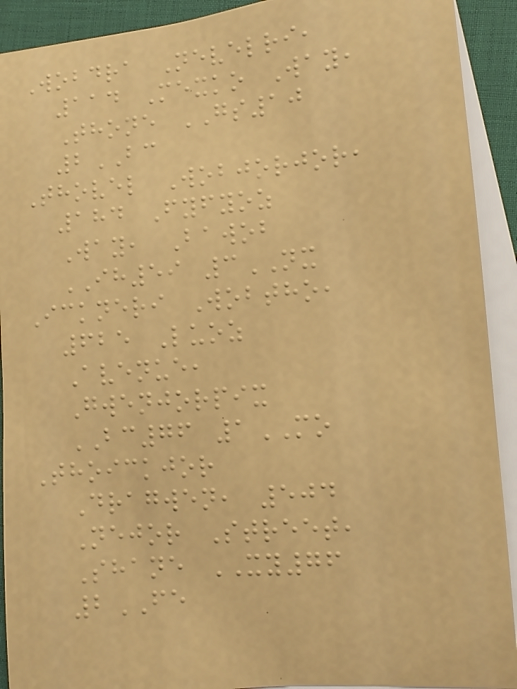Wobdra Nevelri,
114 Mexko Way,
Thone GS10
2BC
Thovel Wobjorjor,
184 Fyfyoz
Way, Bawob
IH59 3NX
Ickneri Wobtho,
625 Luoz
Avenue,
Gwenjorpix
BC76 1MO
Thoickjor
Dragwen, 504
Nejor Street,
Shane XY76
2FE
